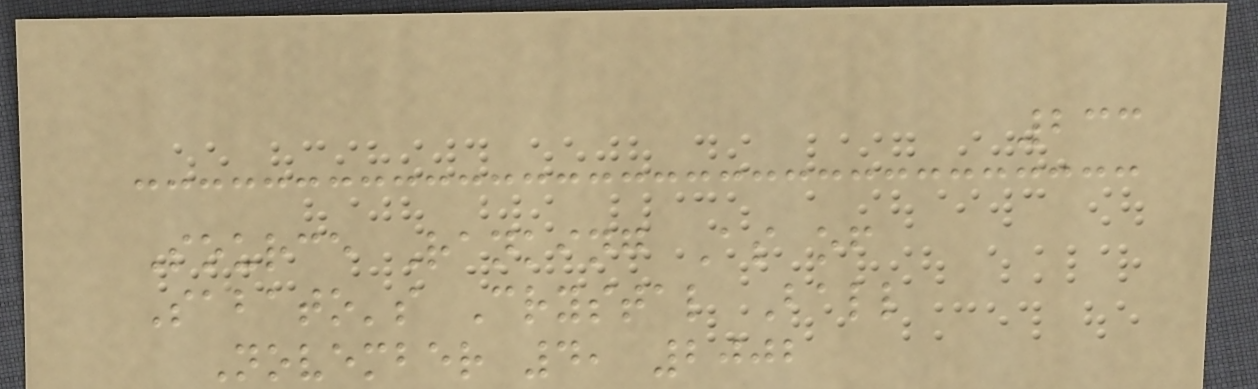233
Source Ranking As of
Sabato's Crystal Ball
November 4, 2002
